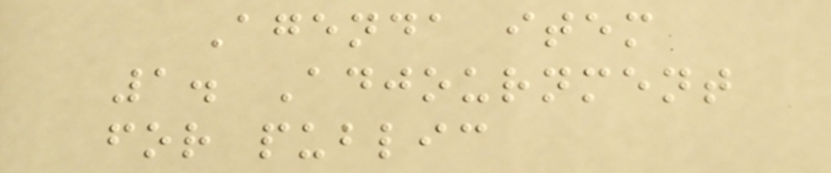Agenda item
1. Adjournment
for public
